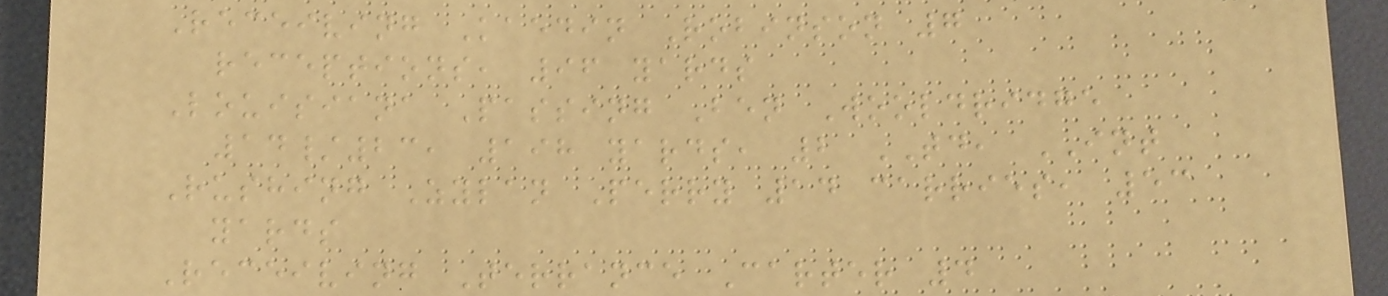Receiving Kaedin Robinson 7
receptions, 96 yards
Louisiana Passing Ben Wooldridge
14/23, 198 yards, 2 TD, INT
Rushing Zylan Perry 14 carries, 53
yards
Receiving Terrance Carter 4
